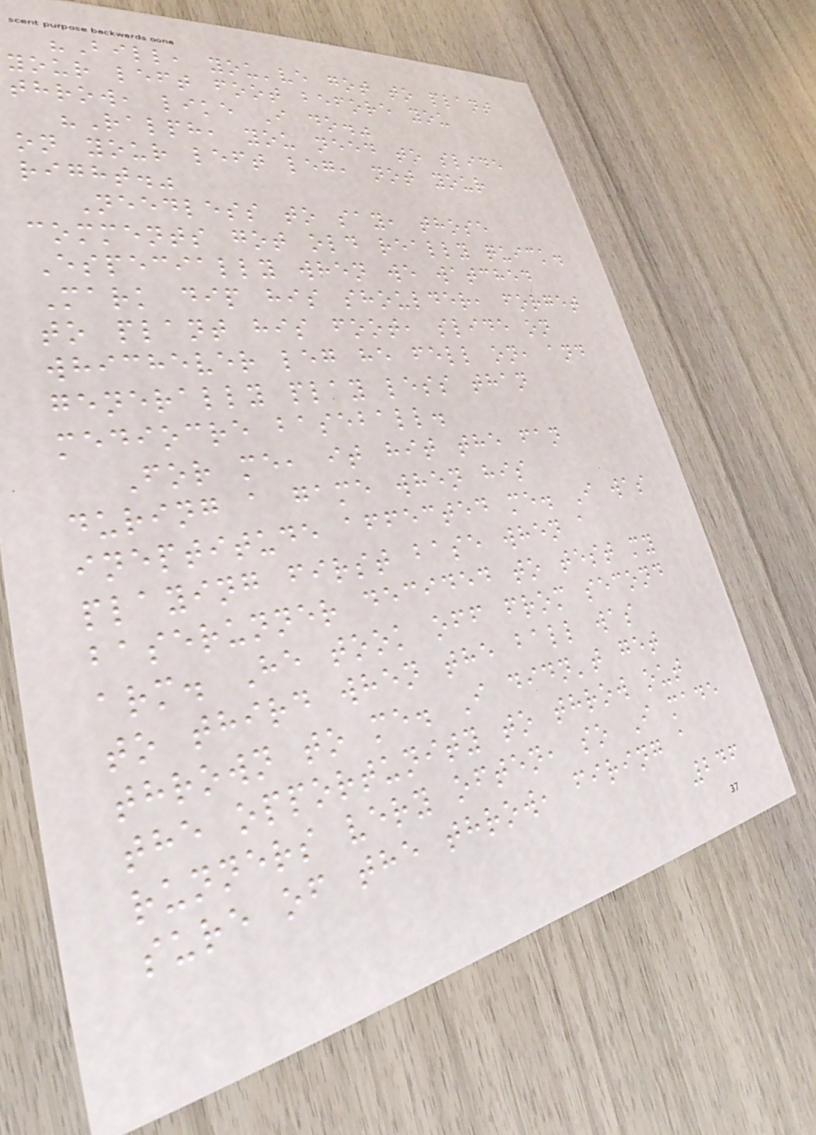"Bill, you've got to plant
your left foot before you
throw, like I do."
"Ralph, you need to slide
on your left leg, not your
right."
Needless to say, those
comments got old really quick.
Especially when we watched
Mark dip his shoulder, forget
to plant his foot, slide on
whichever leg he fell on, and
generally play less than
mediocre baseball.
For me, it hit the fan
during a game when his
ineptitude affected me. I was
playing first base when a
baserunner decided to test my
arm. He took off from second
to third when the ball was
thrown to me. I didn't get
the opportunity to throw out
runners very often, so I made
sure of the throw, firing a
246
